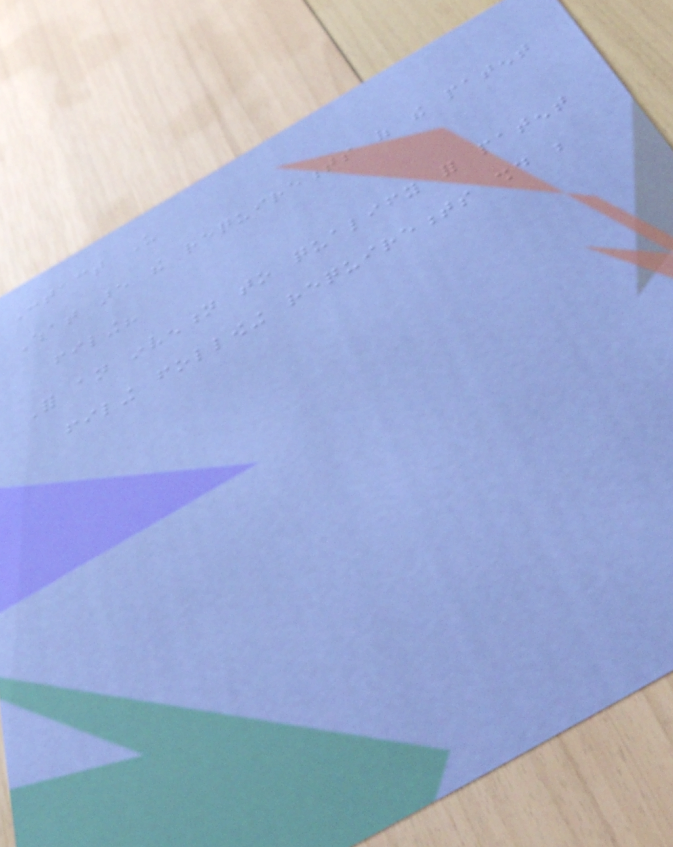Contact Us
What are the requirements of the patent
filing?
For an invention to qualify for patent
filing following requirements should be
